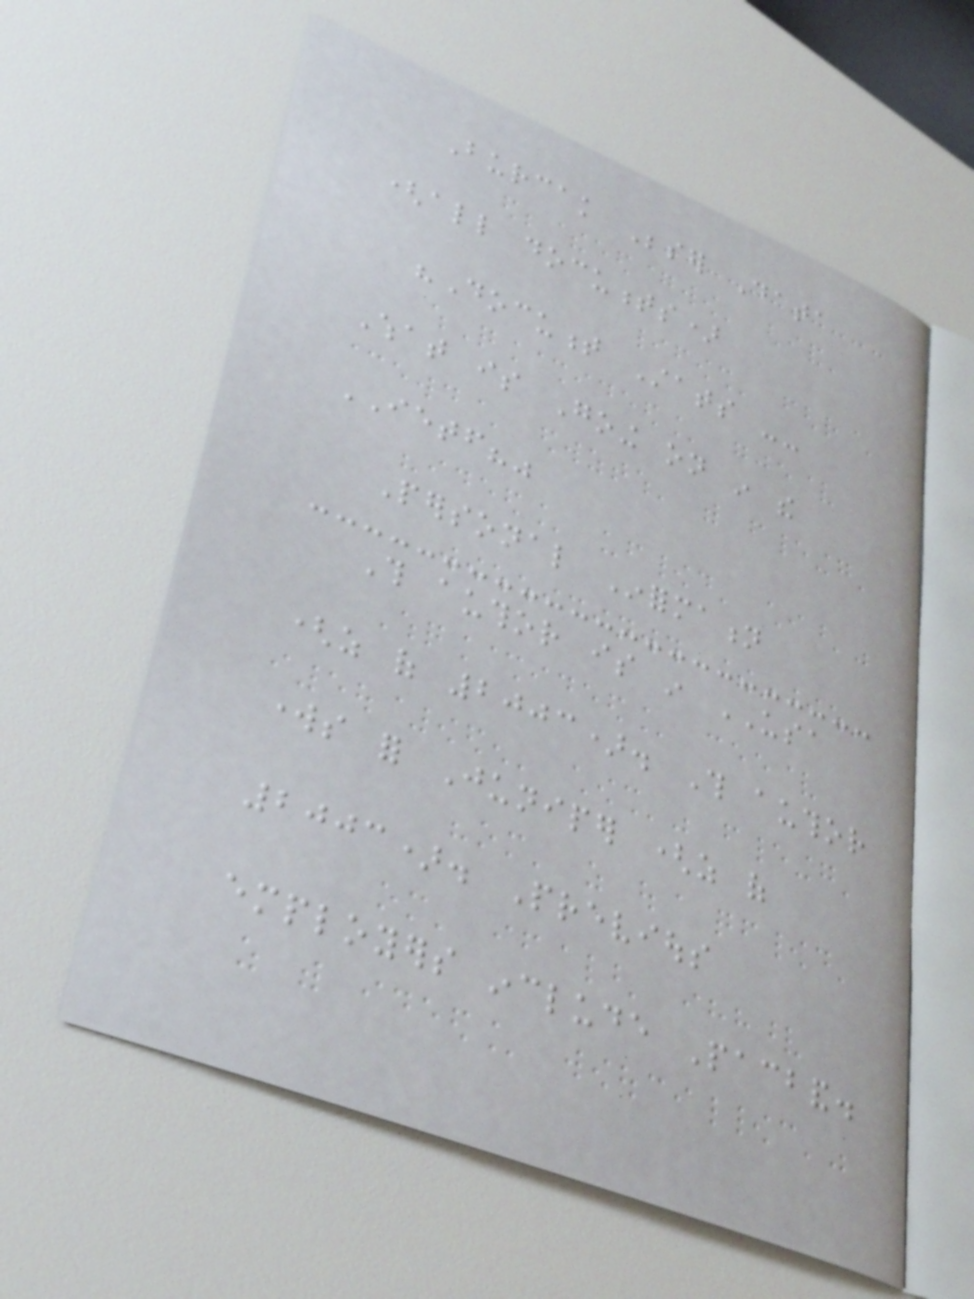Burcak Beser Data
(all documents)
"Document Stats --
What is Going on in the
IETF?"
Personal Information
This author is in USA
(as of 2003). This author
works for Juniper (as of
2003). Previous
employers include Pacband.
